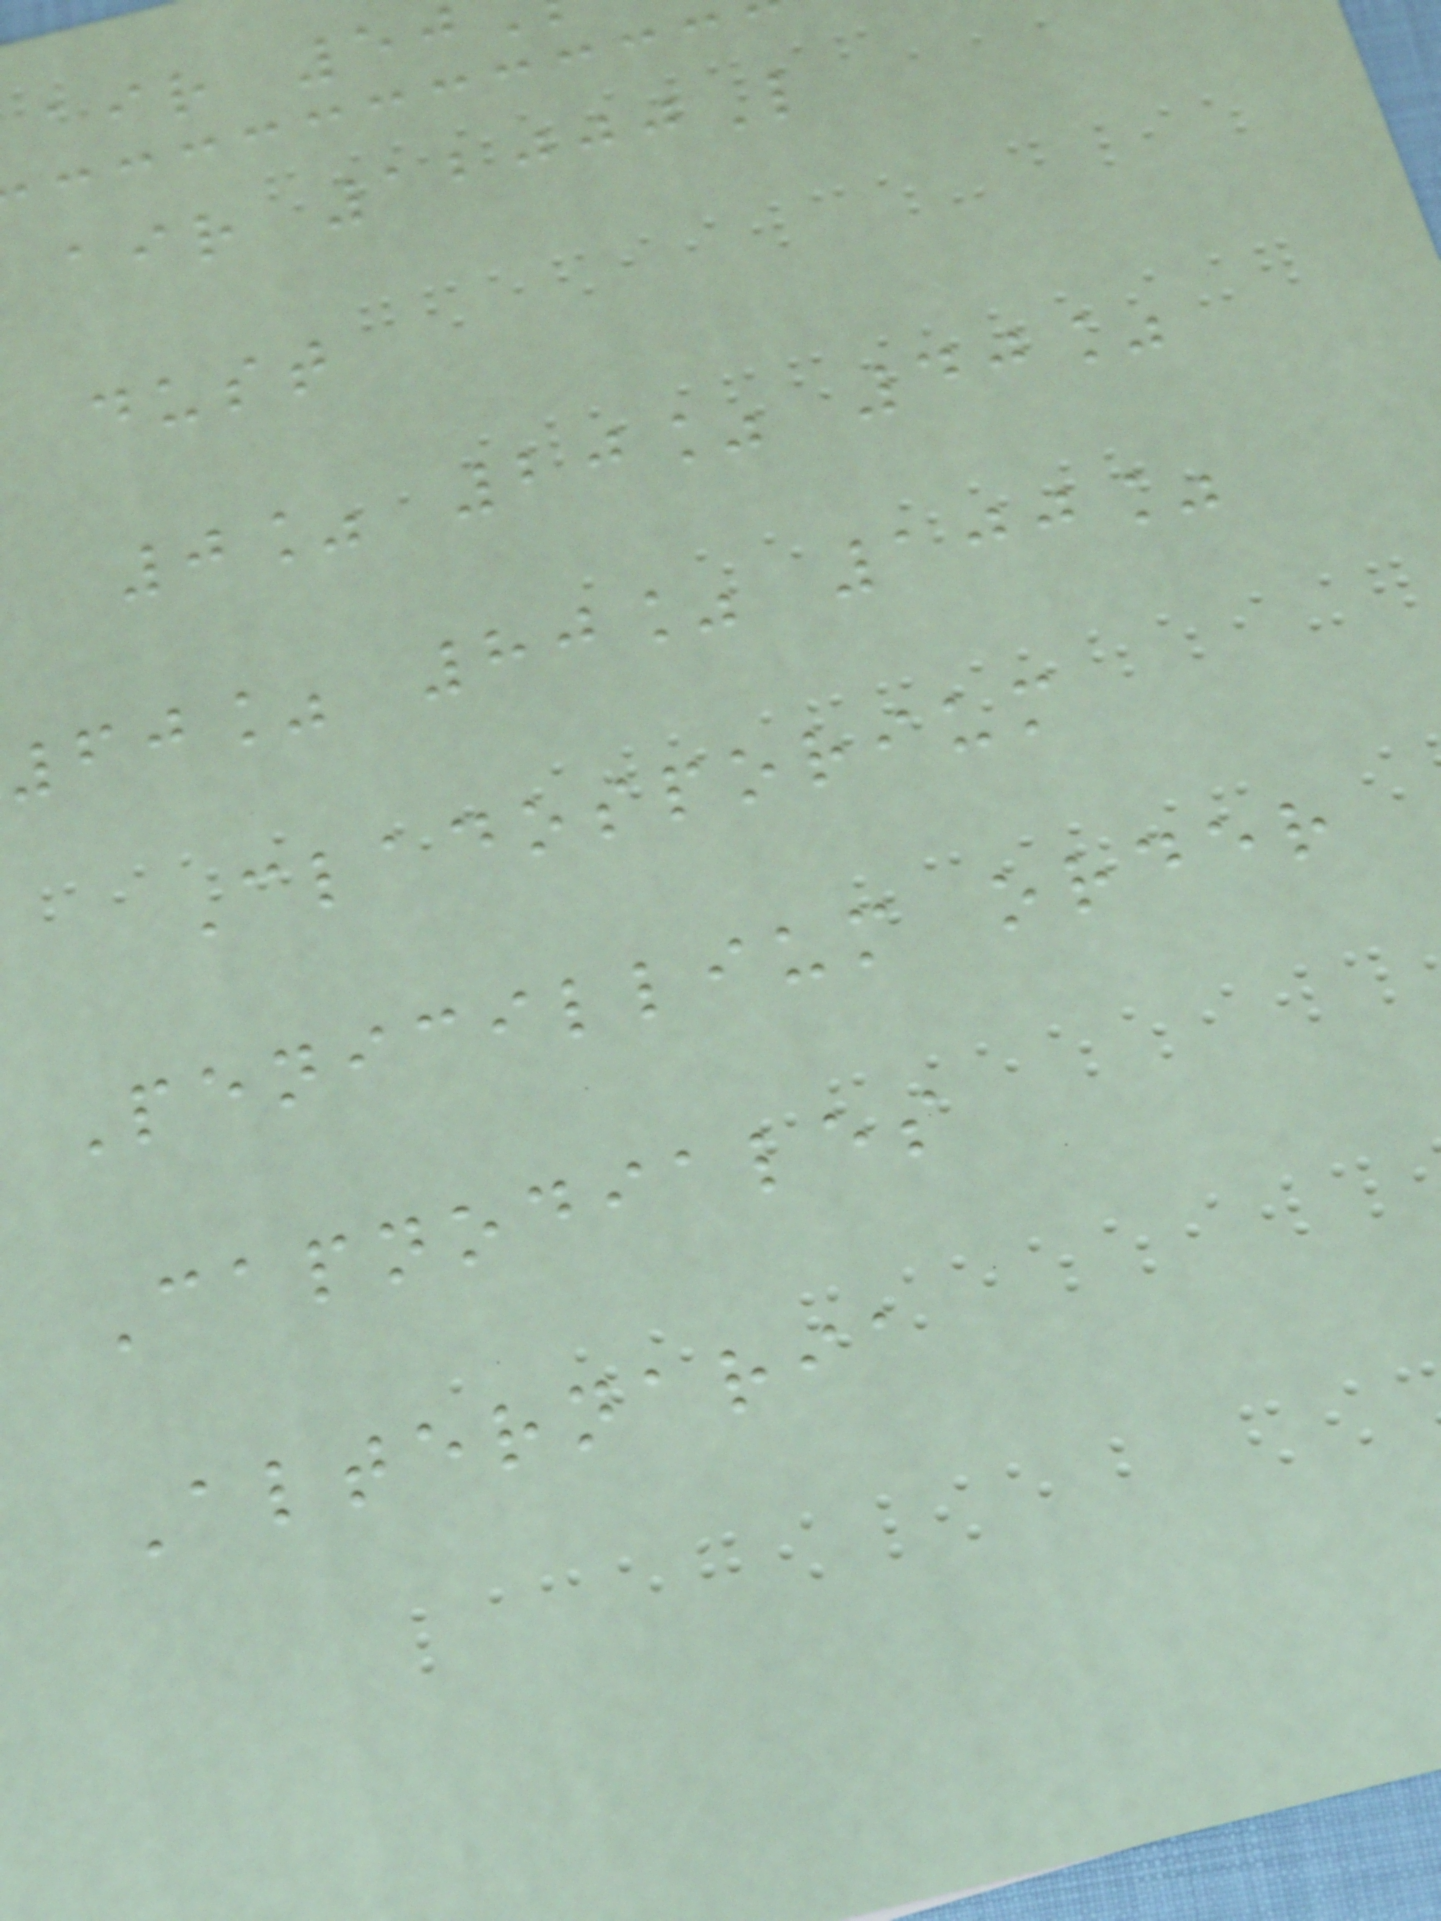air 50
air 12000L
dust
0% 20% 40%
60% 80% 100%
Cladosporium
Penicillium order
Capnodiales
Alternaria
